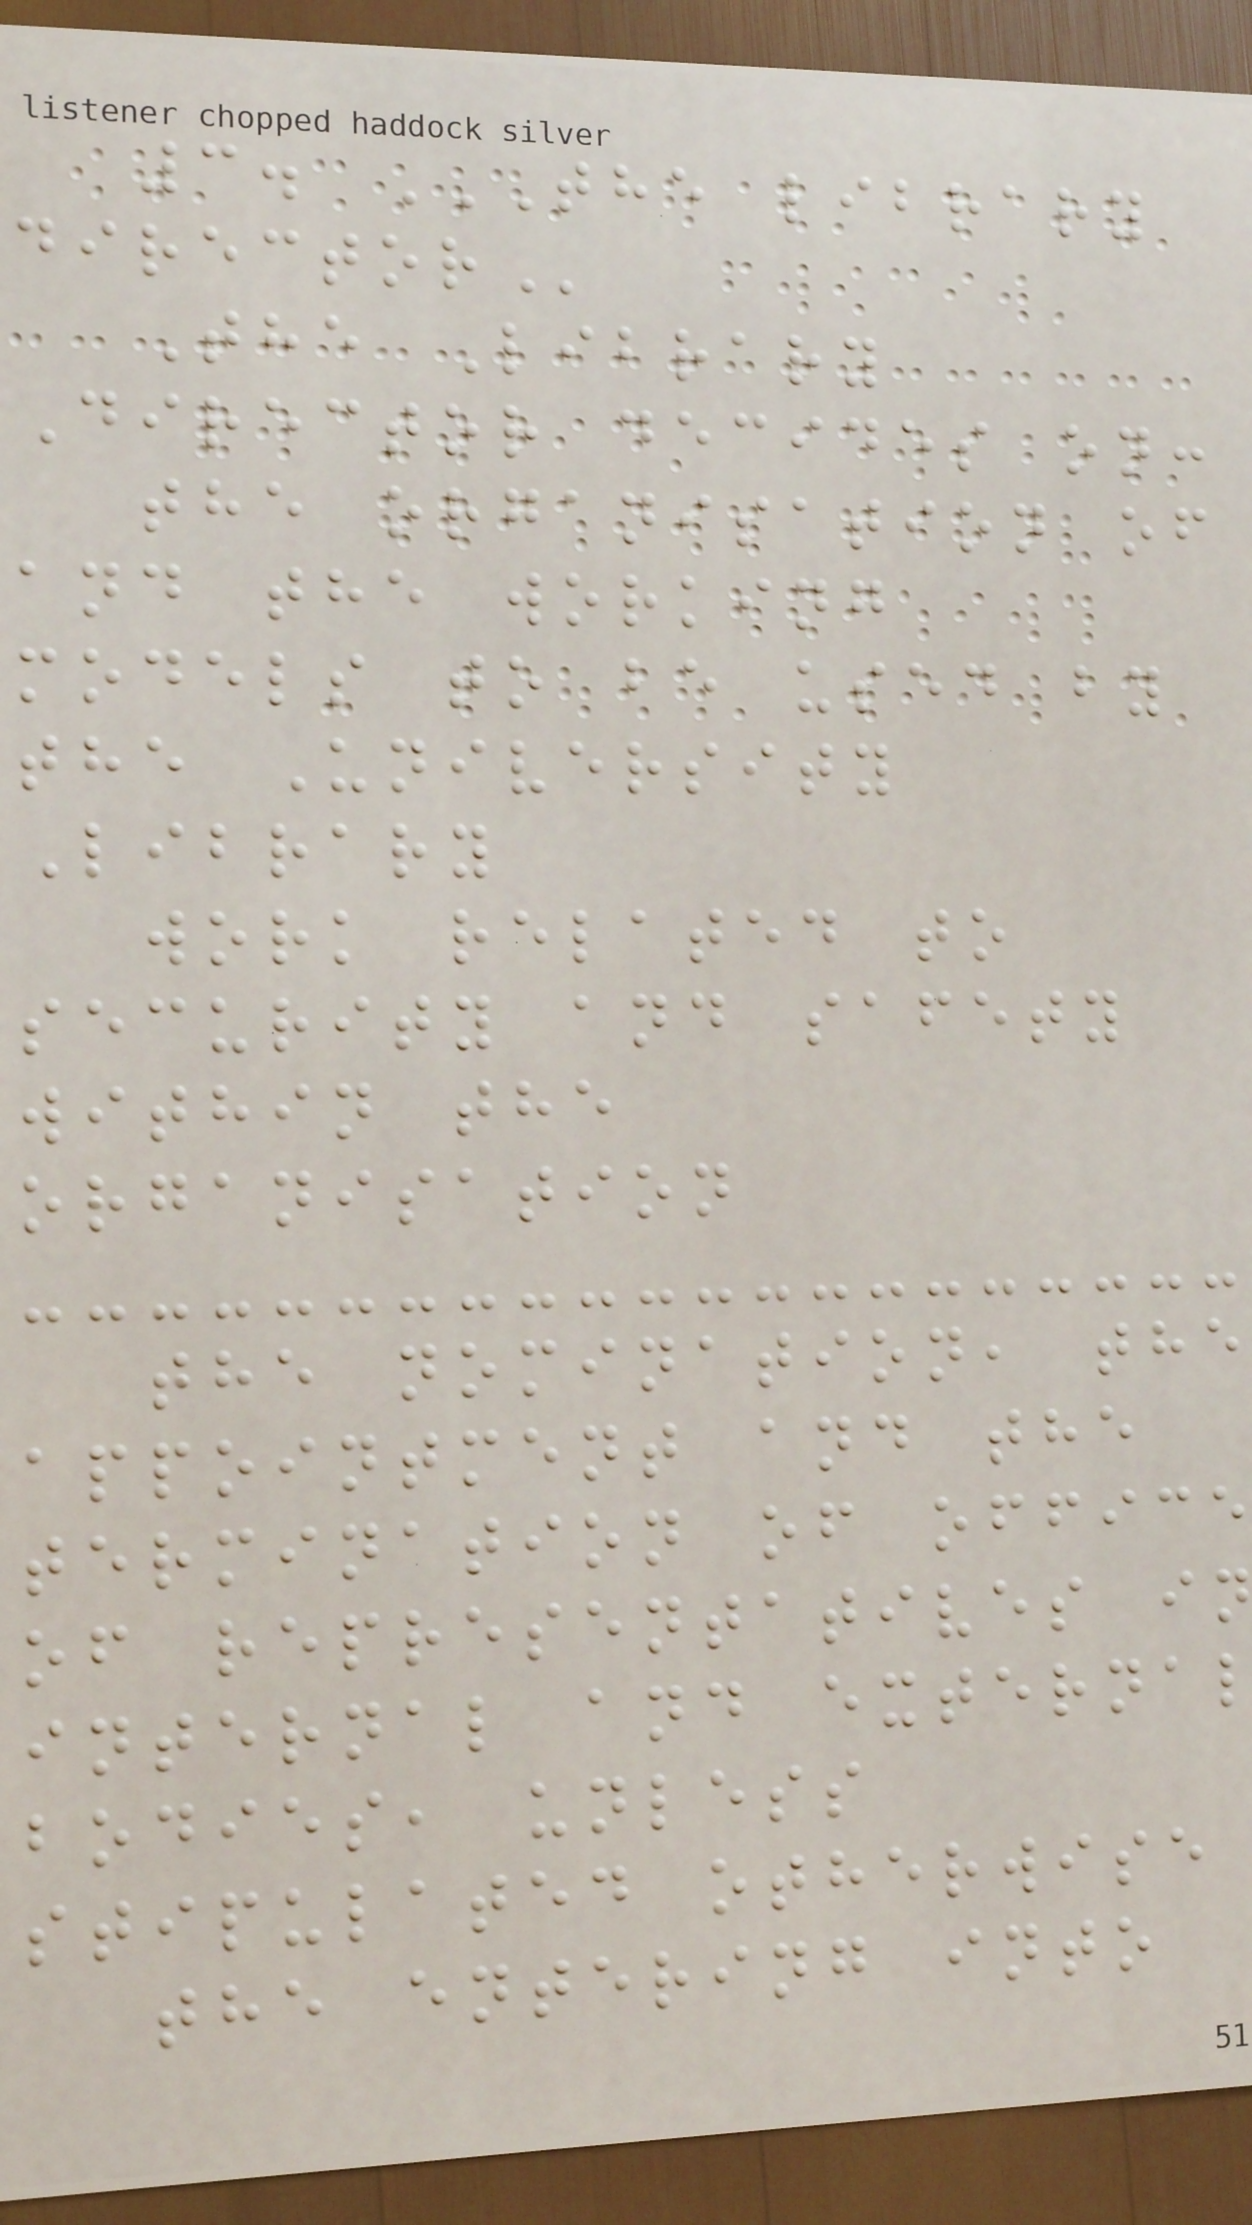3. THE LIBRARY
The Library
Director decides on:
the organisation of
and the working
models to be used by
the University
Library
work related to
security and safety
within the
organisation
the nomination, the
appointment and the
termination of office
of representatives in
internal and externa
bodies, unless
stipulated otherwise
the entering into
